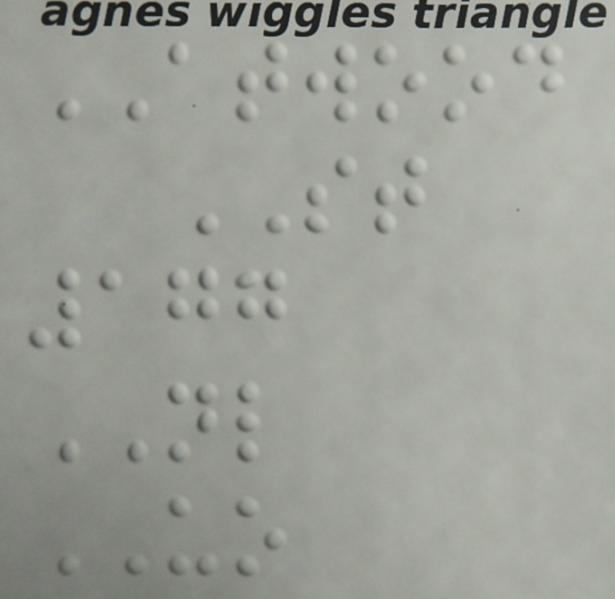ATWOOD
ST
177
NL
UO
